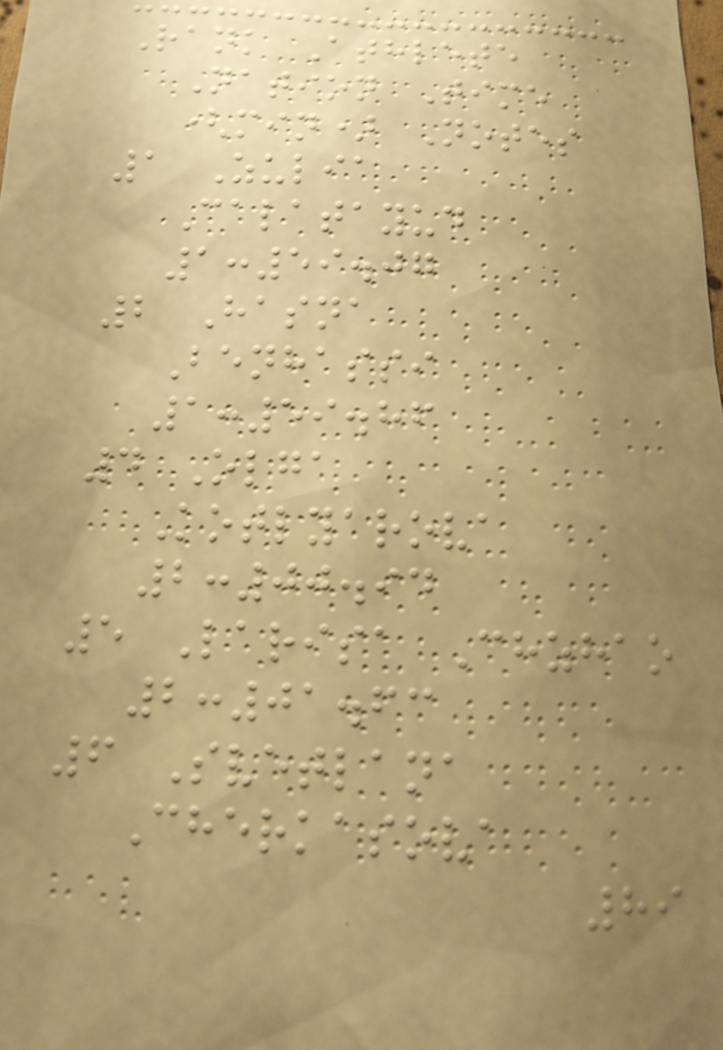Rank Athlete
Nation Time
(min) Notes
1 Zulia
Calatayud
1:59.07
2 Hasna
Benhassi
1:59.86
4 Olga
Kotlyarova
2:00.94
5 Larisa Chzhao
2:01.63
6 Svetlana
Cherkasova
89
